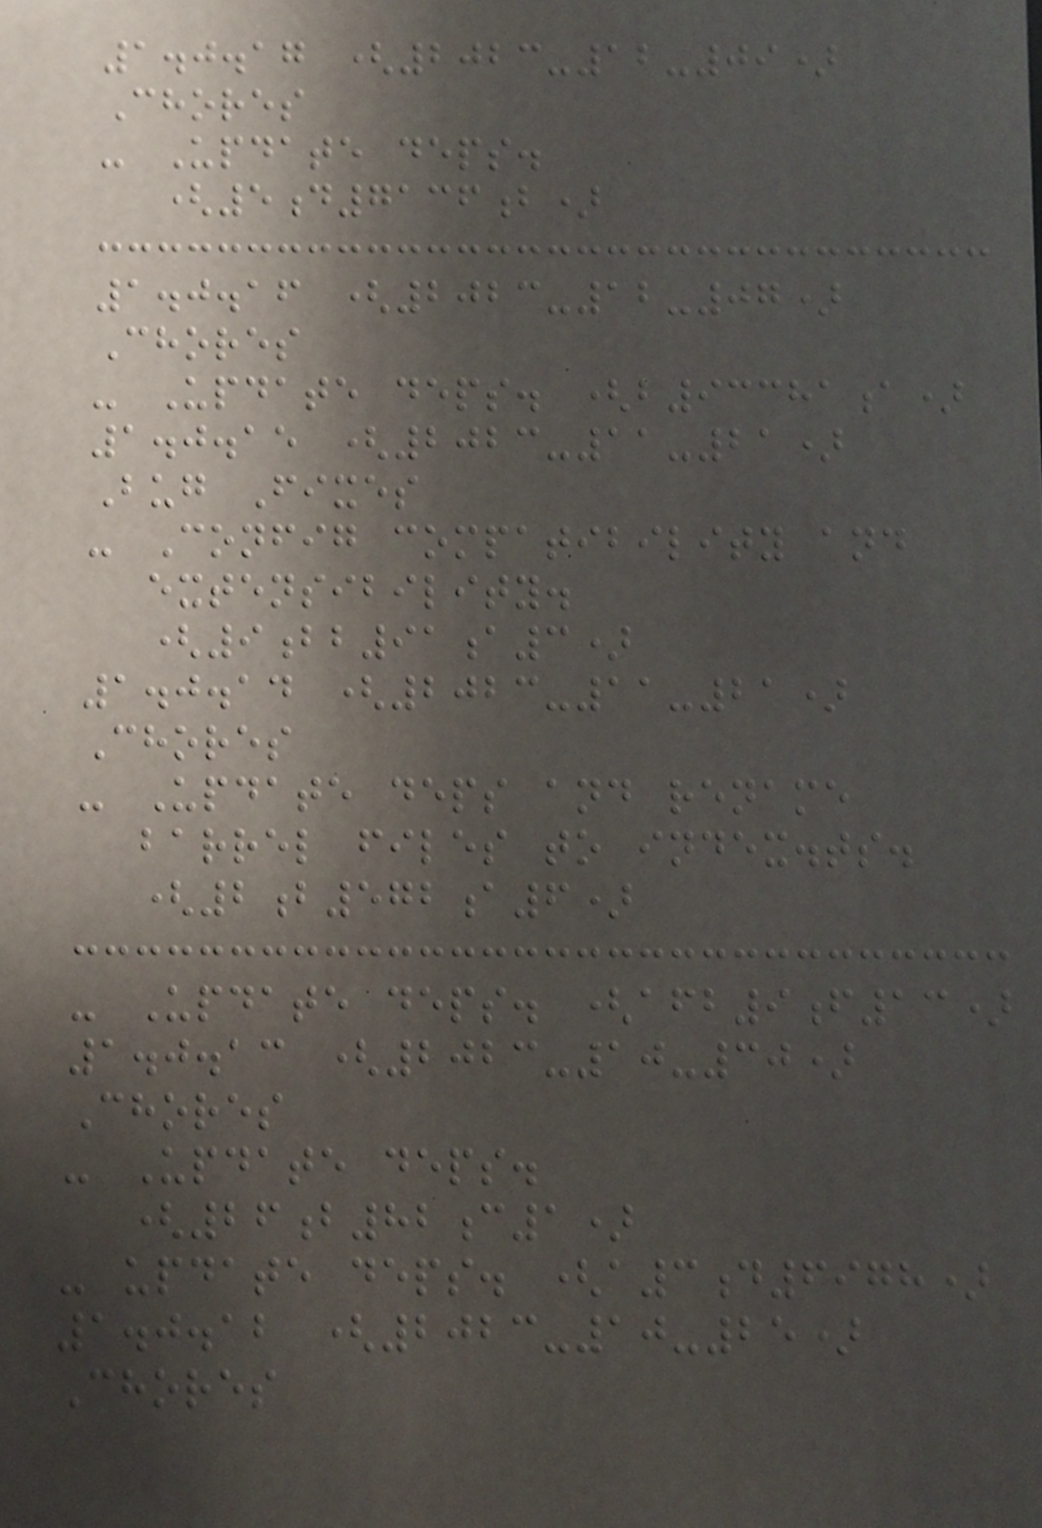1.0.17 (2023-12-09)
Chores
- Update deps.
(5d7136b)
1.0.16 (2023-12-07)
Chores
- Update deps. (b93381a)
1.0.15 (2023-11-21)
Bug Fixes
- Config compatibility and
extensibility.
(9bb91a3)
1.0.14 (2023-11-21)
Chores
- Update deps and rename
barrel files to index.ts.
(2b572a6)
- Update deps. (afb9f13)
1.0.13 (2023-10-30)
Chores
- Update deps.
(26b82c1)
- update deps. (a3d6978)
1.0.12 (2023-10-25)
Chores
